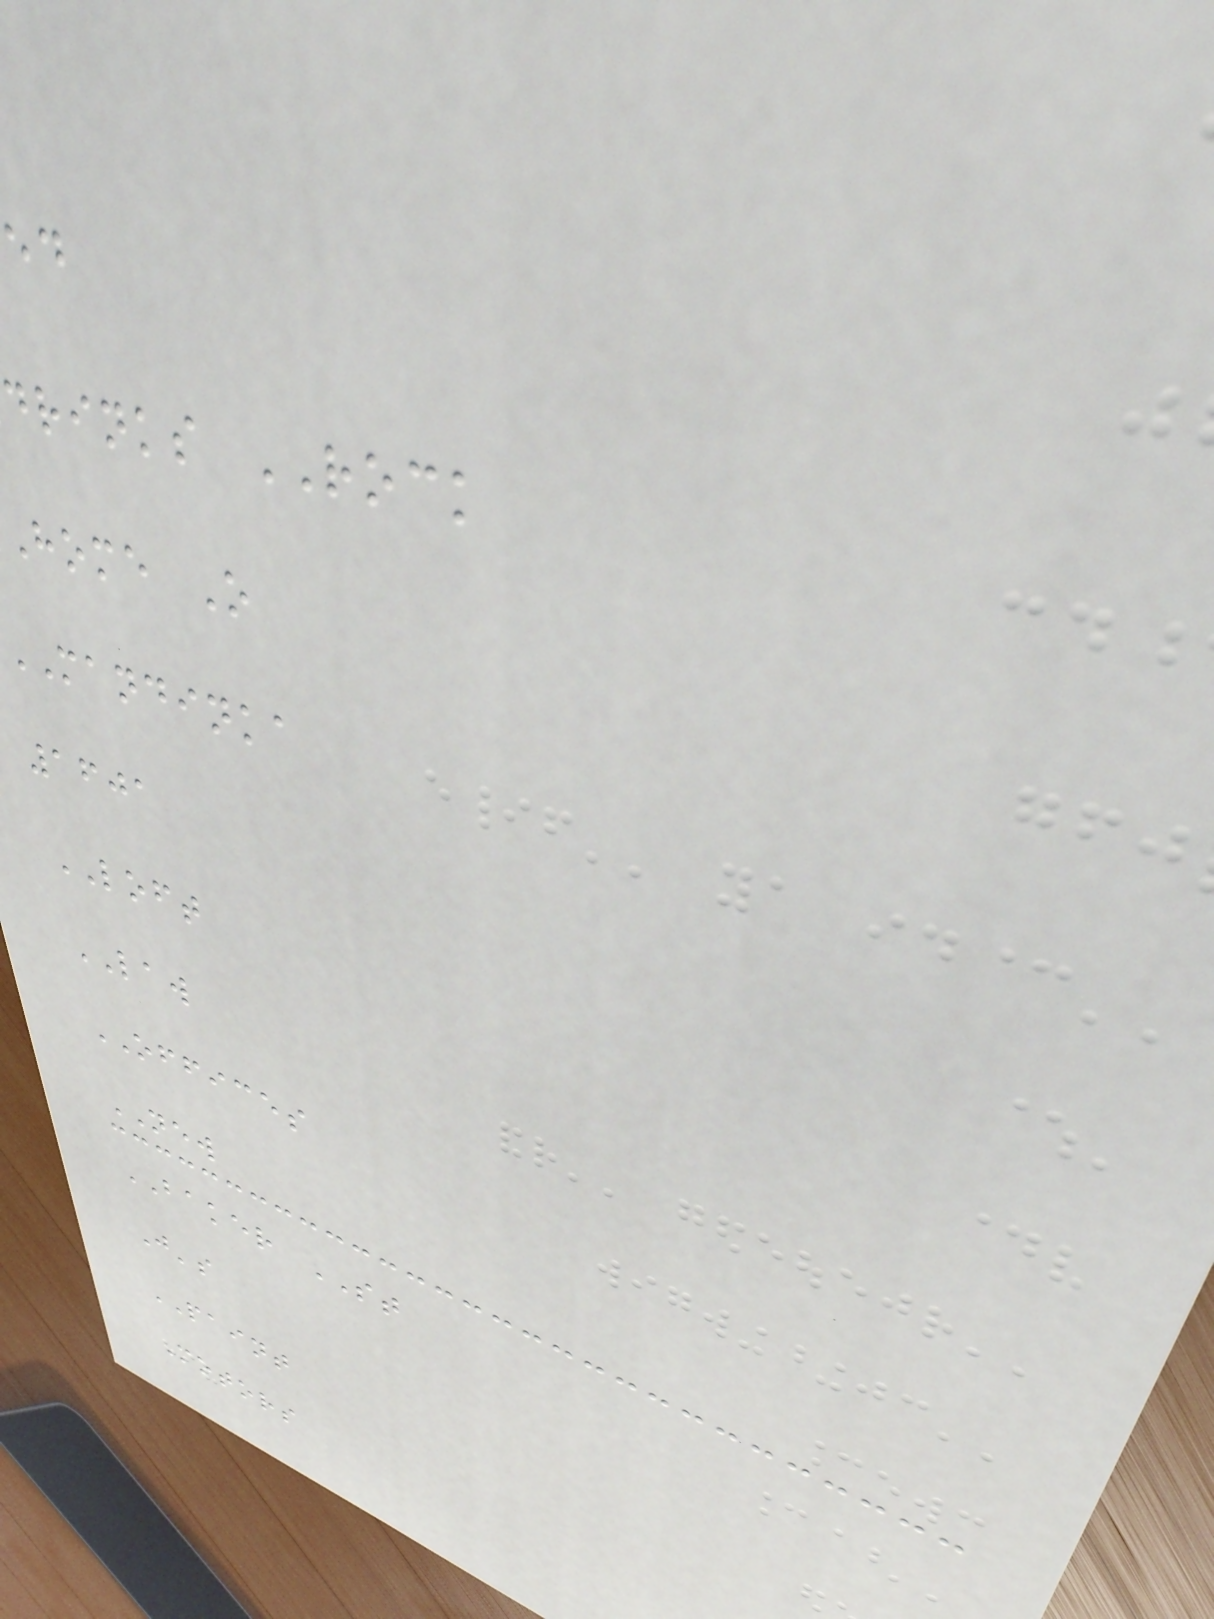drinks ROCK
home O
MANDINKA
1601
LOFT
LAW
OFFICES
NEW
BAKER ST
J's
PAINT
Motors
